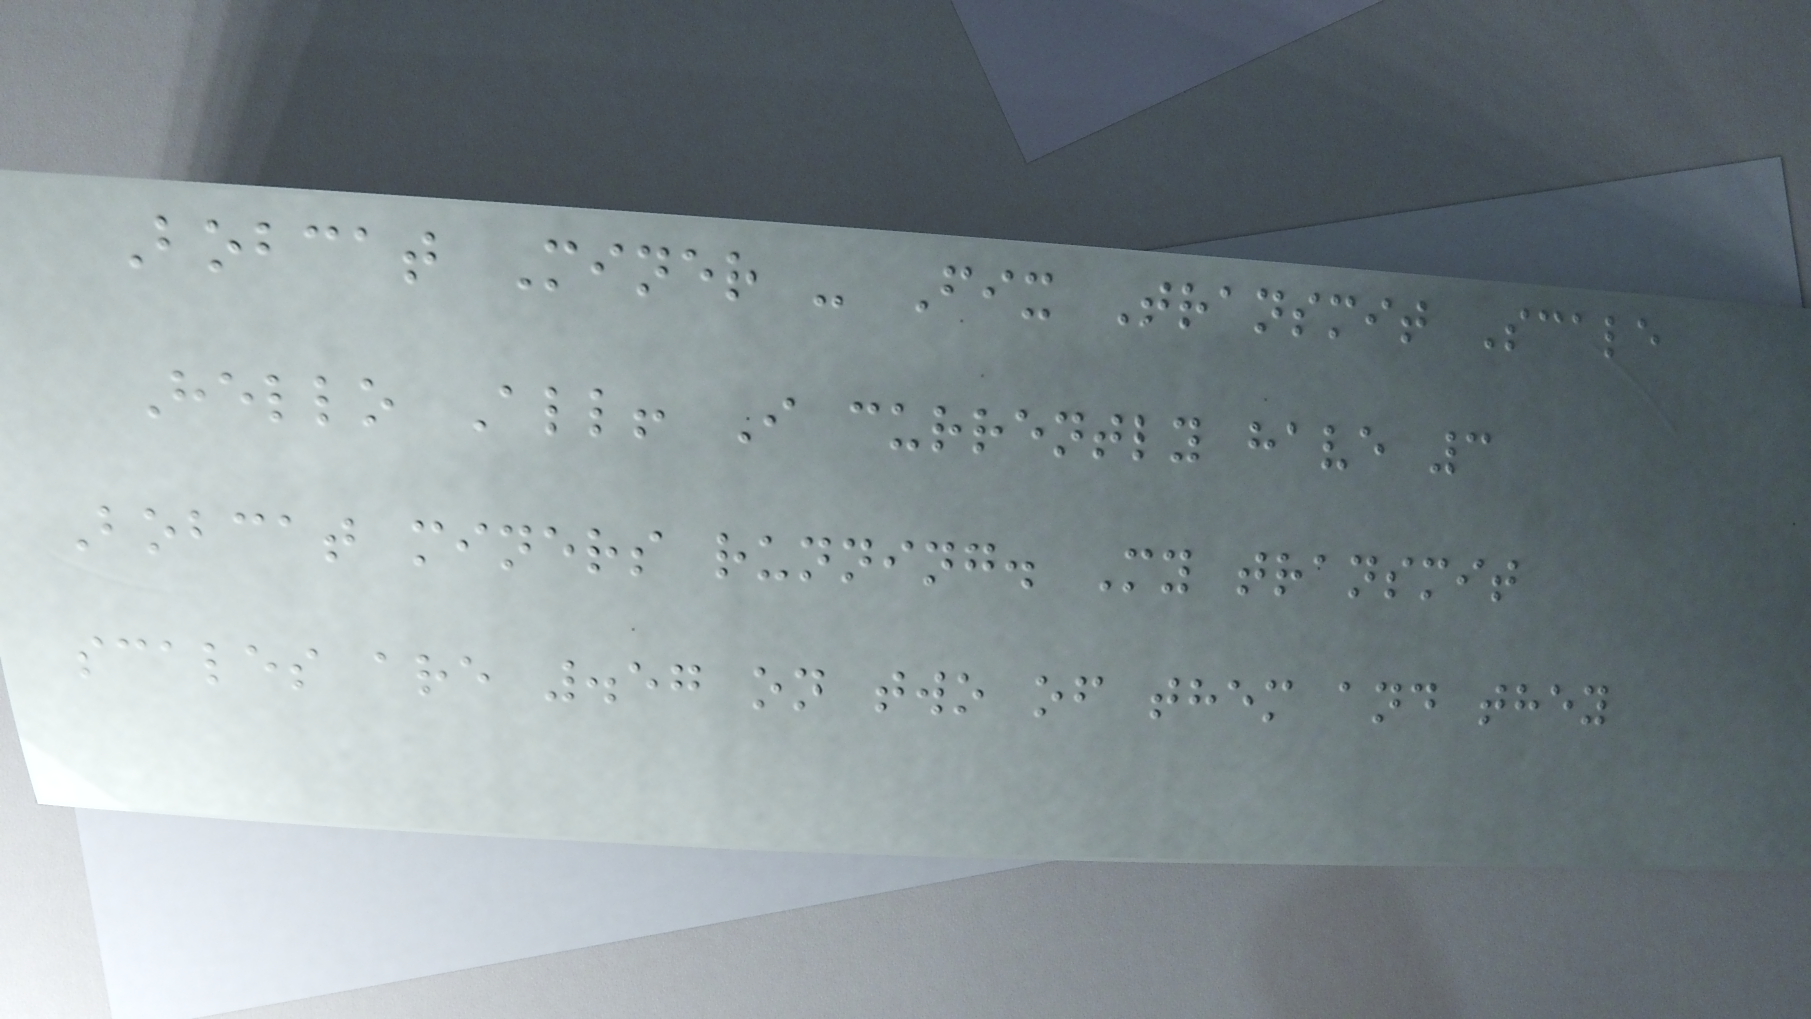Bobcat Miner - Fix Transmit Scale
Hello All! I currently have 3
Bobcat miners running. My transmit
scales are .57 on two of them and they
